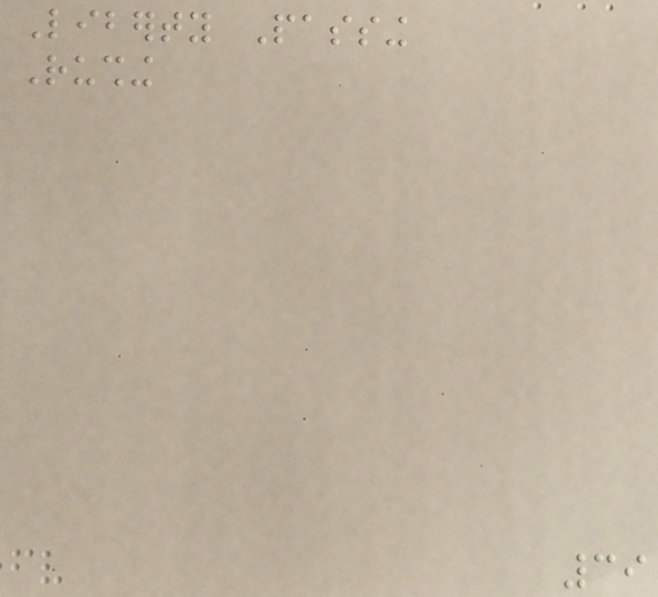Liberty Passing
Rushing
39
